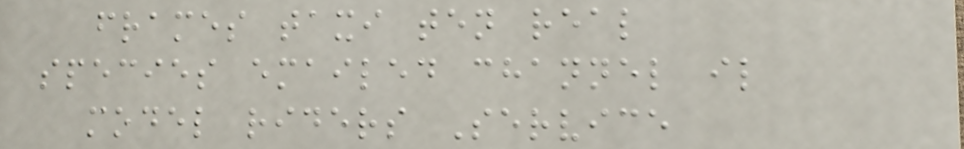frames taxi ten real
species emailed channel il
model riders Service
